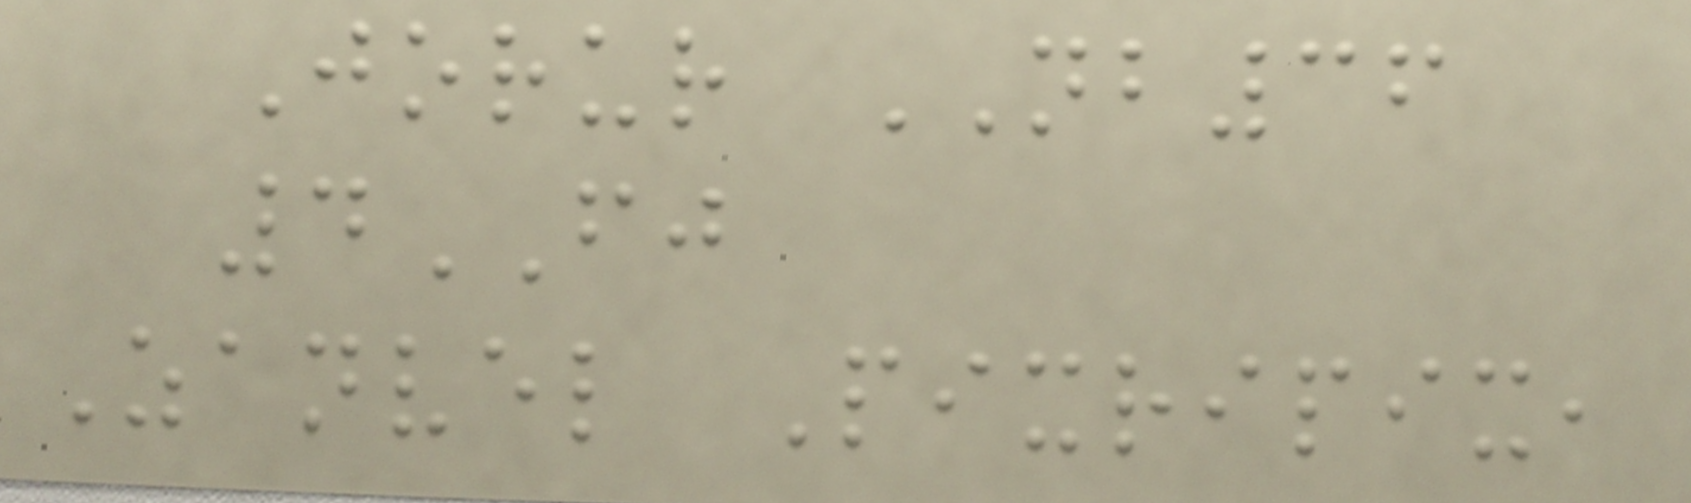Jorur NB36
4FJ
Zanvel Pixripix,
